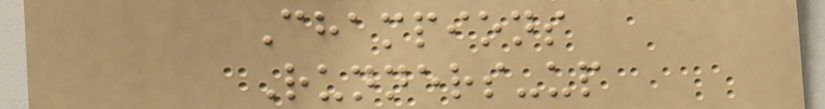Champions
Runners-up
